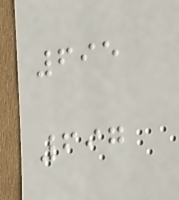695
697
